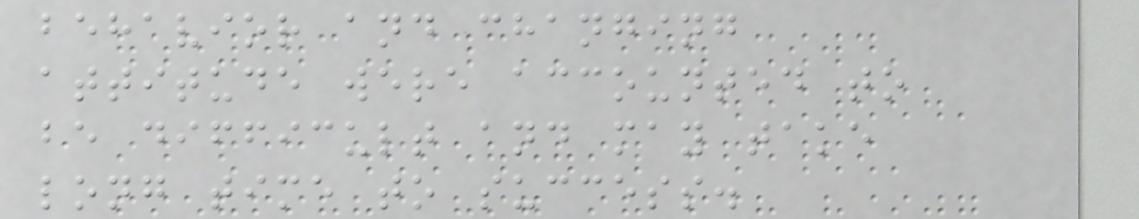behavior and changing
attitude were accounted to
be difficult and may take
long time to success.
